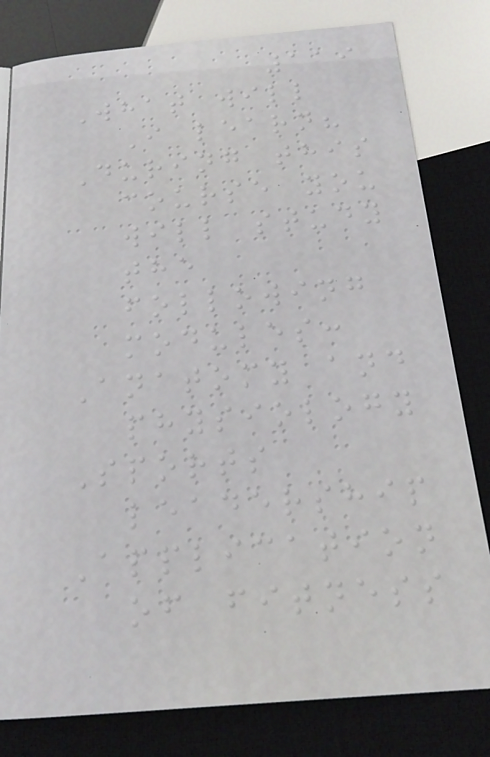119
What will
I learn?
During this
course you
will study
the
following
modules:
Anatomy and
physiology
Sports
leadership
Application
of fitness
